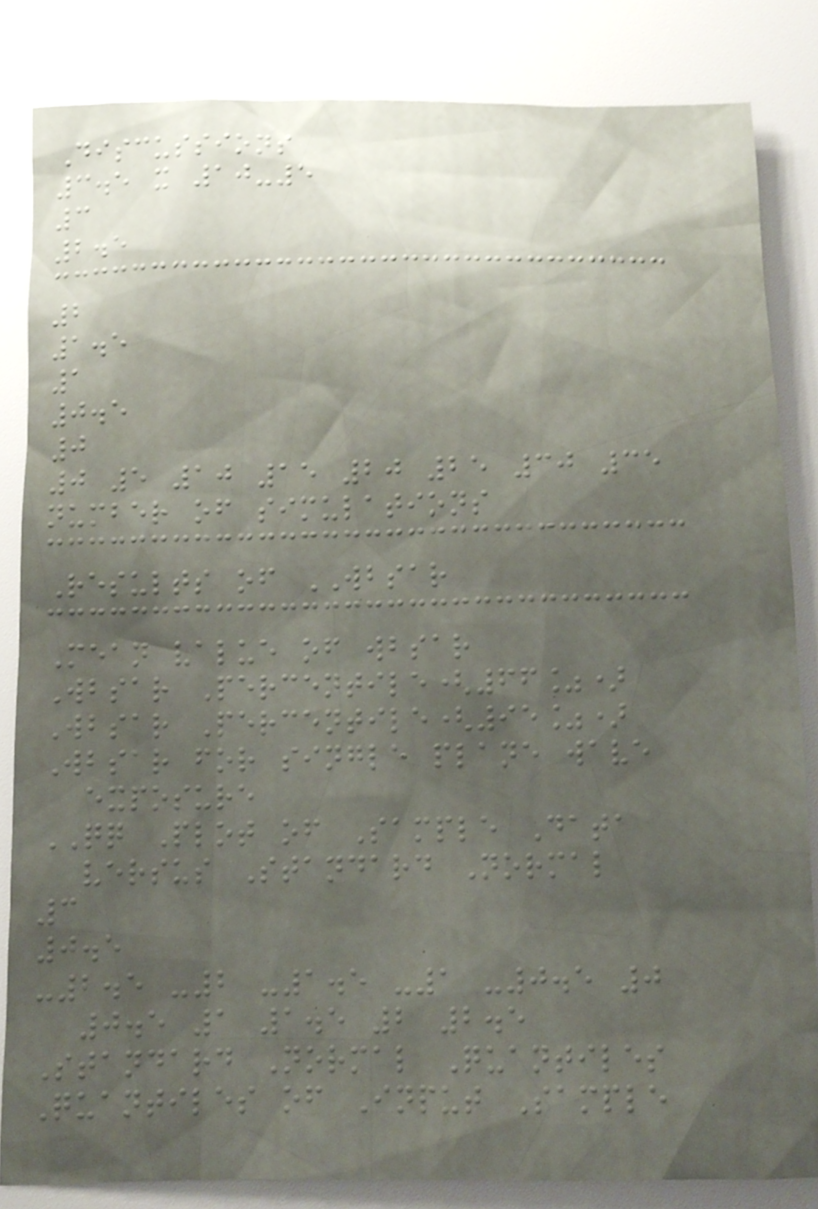Discussions
3.5 x 10-5
3
2.5
2
1.5
1
0.5
0
0 5 10 15 20 25 30 35
number of simulations
Results of WBSAR
Mean value of wbsar
Wbsar Percentile(66%)
Wbsar Percentile(95%)
Wbsar for single plane wave
exposure
QQ Plot of Sample Data
versus Standard Normal
3
0.5
-2.5 -2 -1.5 -1 -0.5 0
0.5 1 1.5 2 2.5
Standard Normal Quantiles
Quantiles of Input Sample
